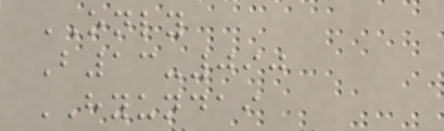ONLY
B13-090
HYUNDAI
